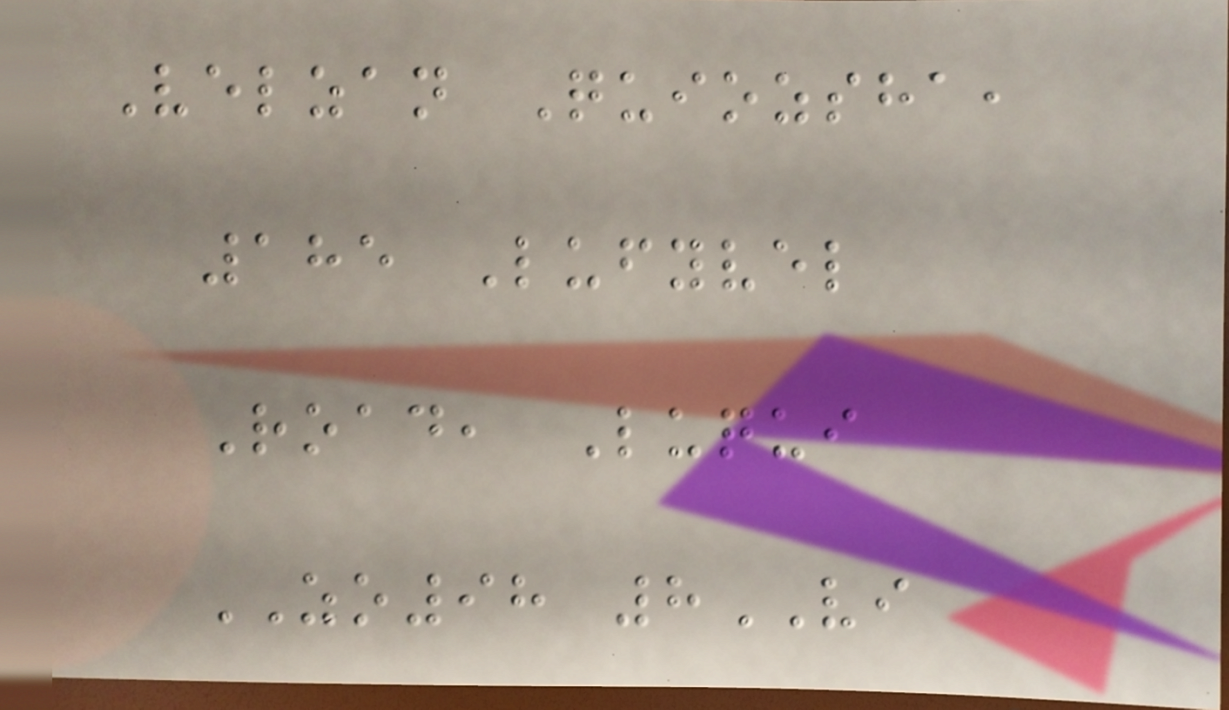Velzan Quiozsha,
185 Lufyvel
Road, Luqui
ZO98 8VI
